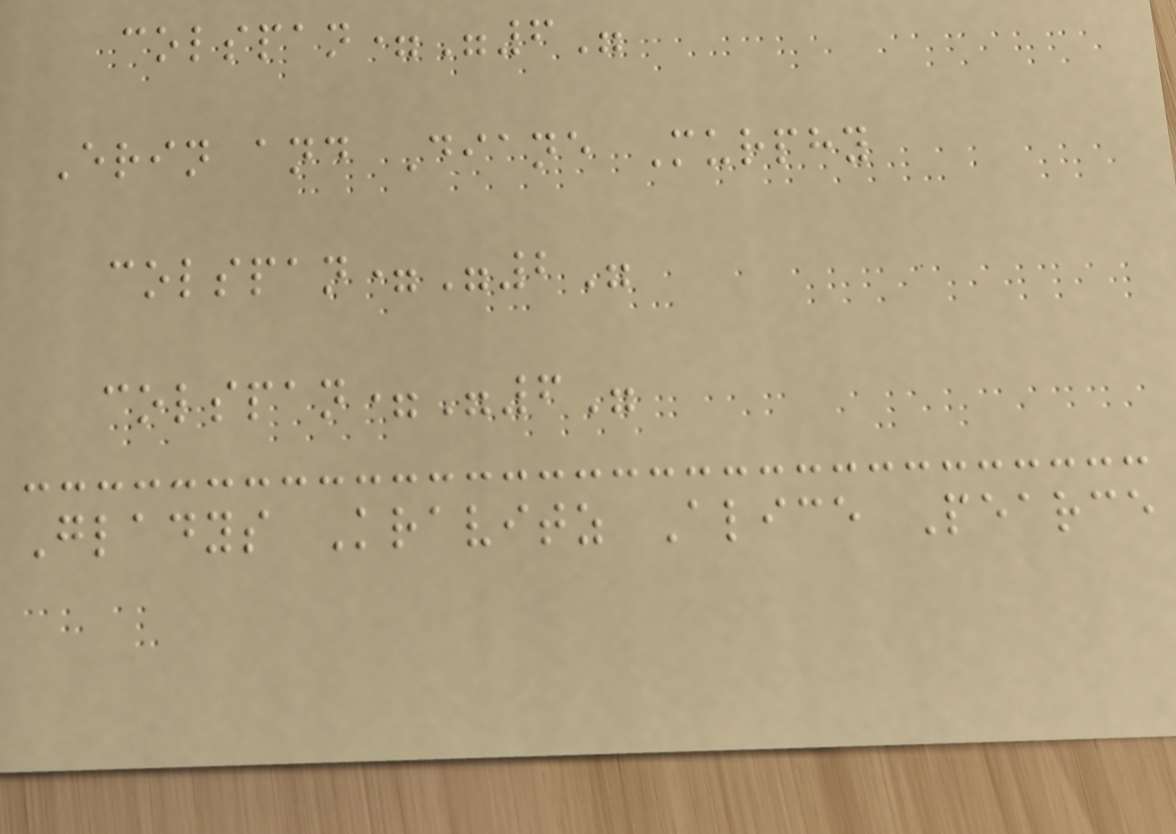colspan="6"
Erin and Diane Murphy
colspan="2"
colspan="6"
Gladys Kravitz Alice Pearce
